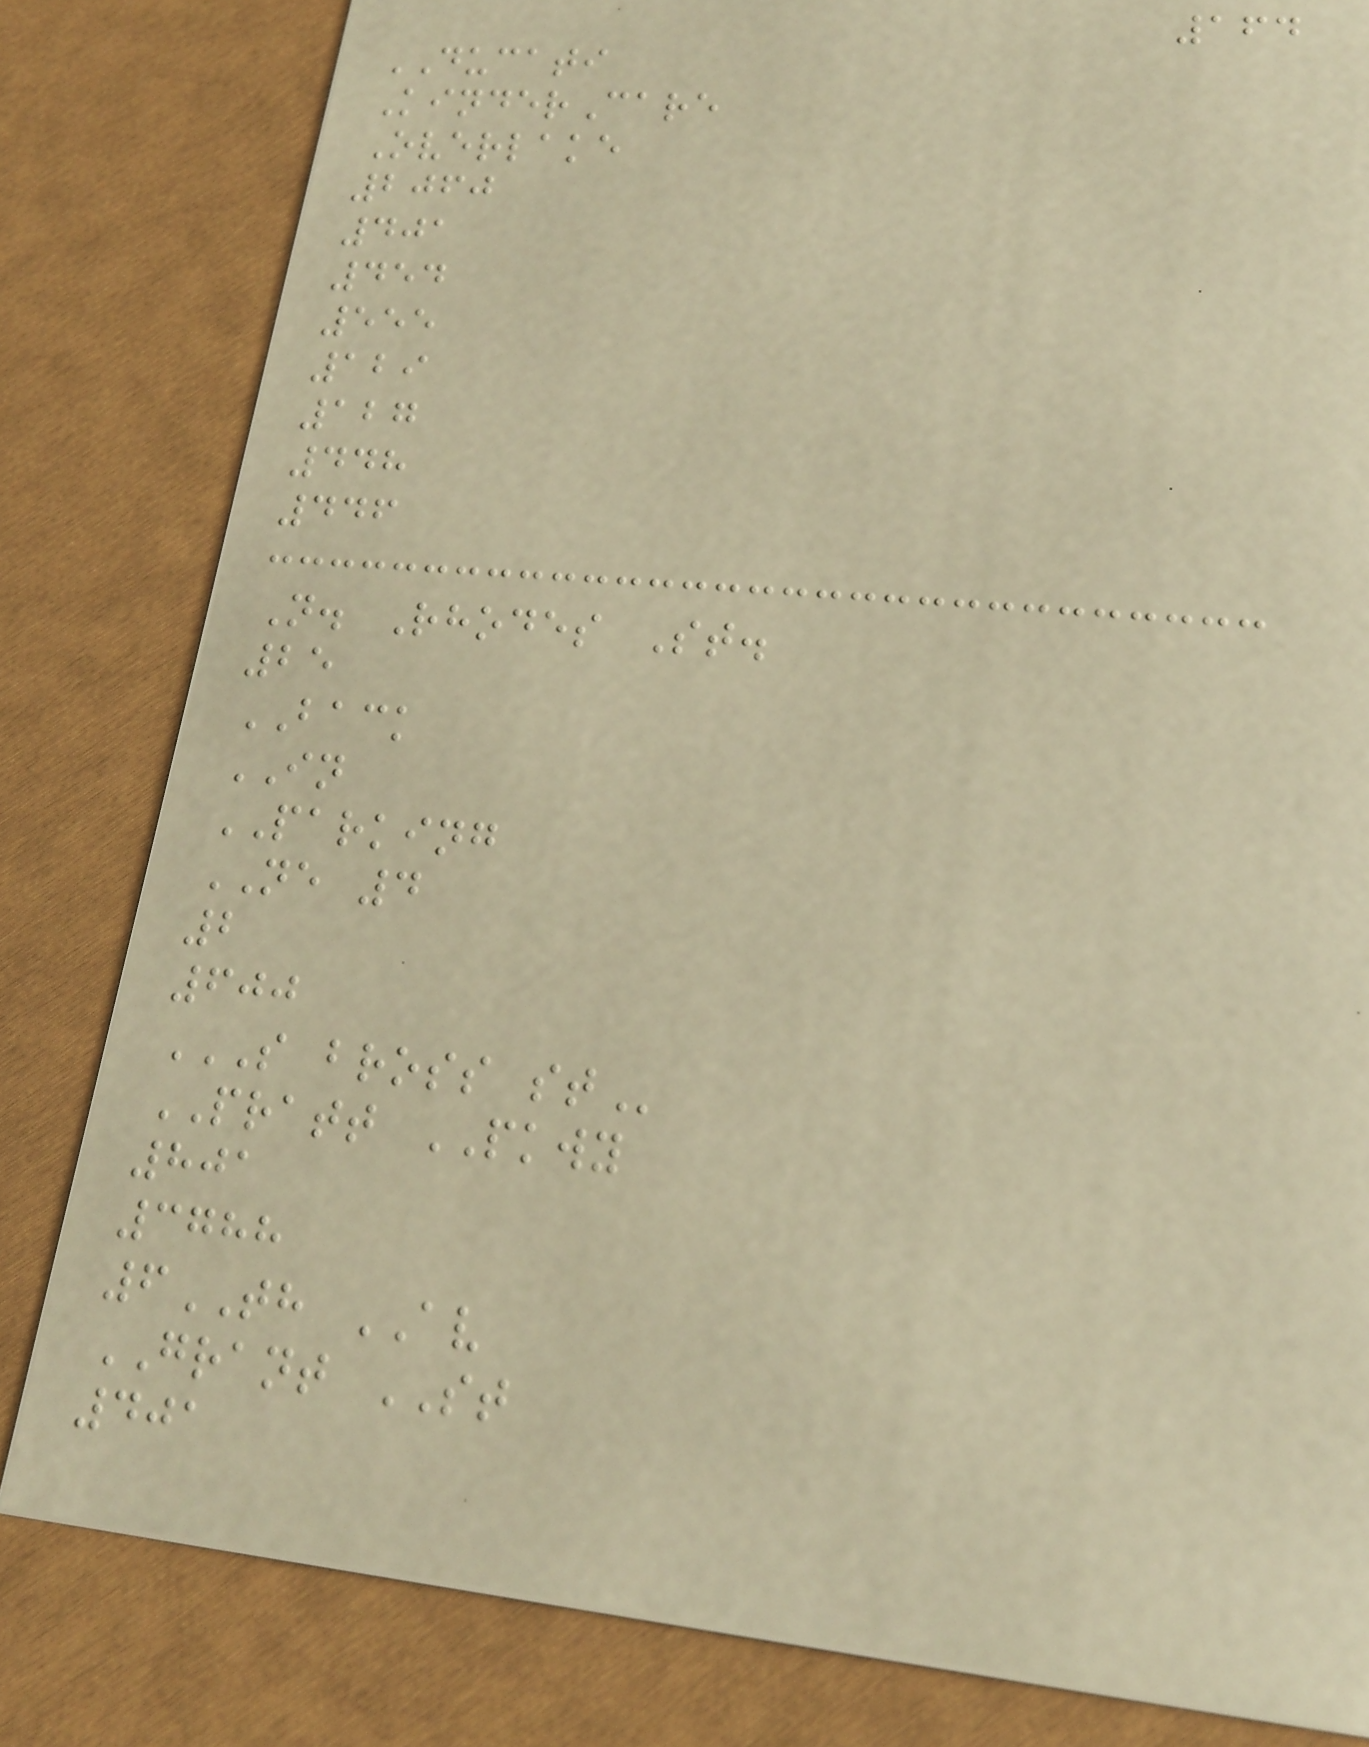164
DUCATI
KinderCare
Overlake
2060
401
454
555
129
127
448
446
N. Rhodes St.
25
BACK
IN
PARKING
NE 4
2
600
S BROSS ST
PRATT PKWY
801
3788
6TH AV
GRANT ST
401
